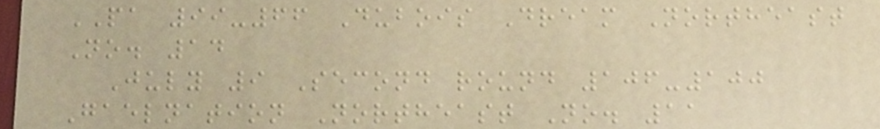PA 99-66 Dubois Dream Northeast
No. 14
July 9 Second round 106-100
Gaelnation Northeast No. 11
